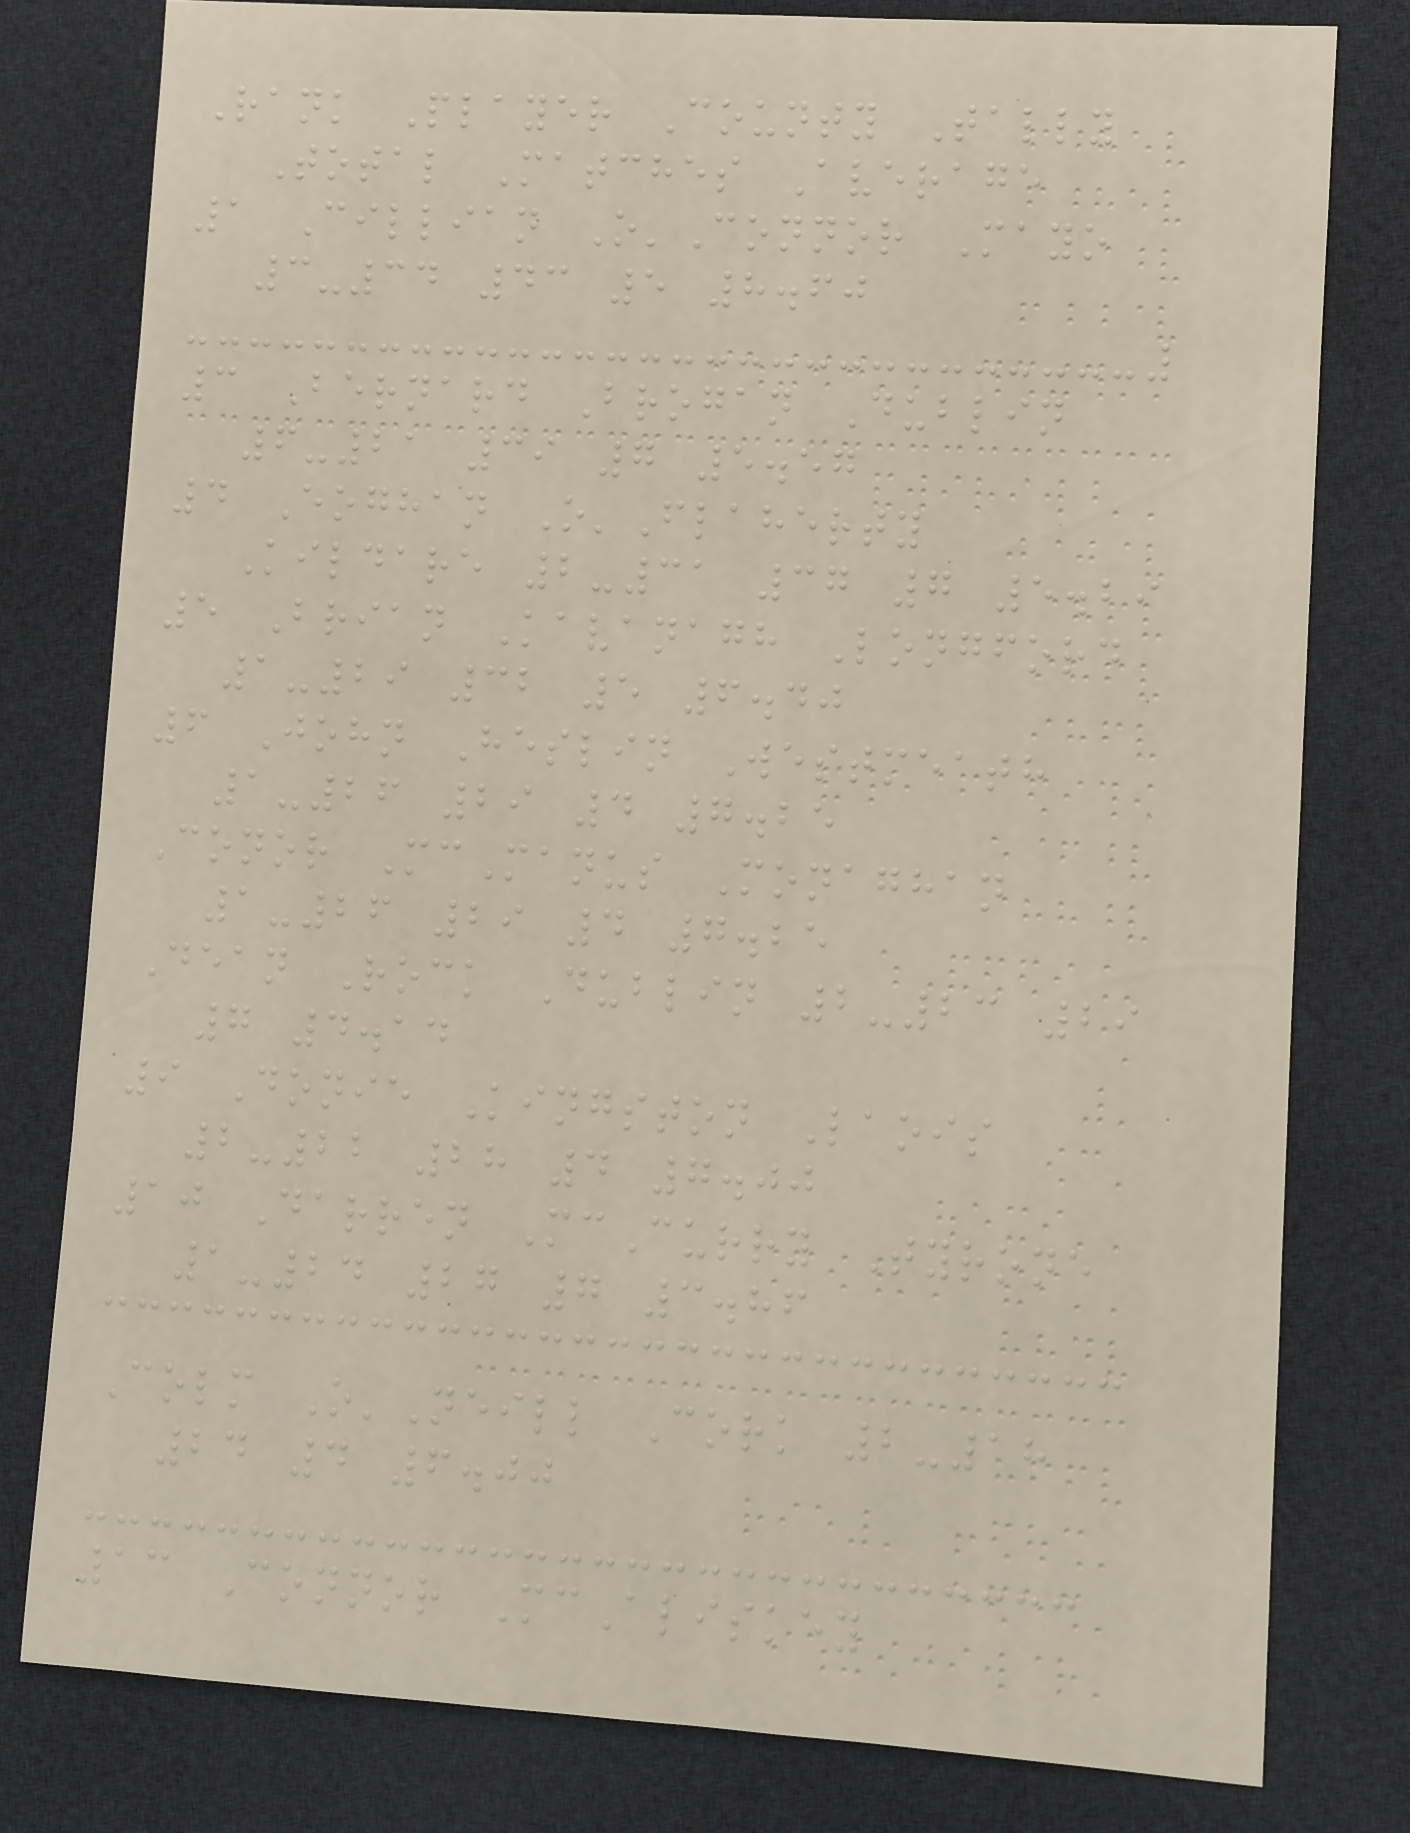Rank Player County Tally
Total Matches Average
1 Cillian O'Connor Mayo
3-34 43 5 8.60
3 Bernard Brogan Dublin
6-21 39 7 5.57
4 Eoghan O'Flaherty
Kildare 2-31 37 7 5.29
5 Brian Kavanagh Longford
1-29 32 5 6.40
6 John Heslin Westmeath
1-26 29 4 7.25
Conor McManus Monaghan
1-26 29 4 7.25
Dean Rock Dublin 2-23 29
7 4.14
9 Donie Kingston Laois
2-22 28 4 7.00
10 Darren McCurry Tyrone
1-24 27 7 3.86
Colm O'Neill Cork 2-18
24 4 6.00
13 Connor McAliskey
